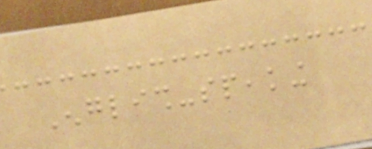English-speaking
